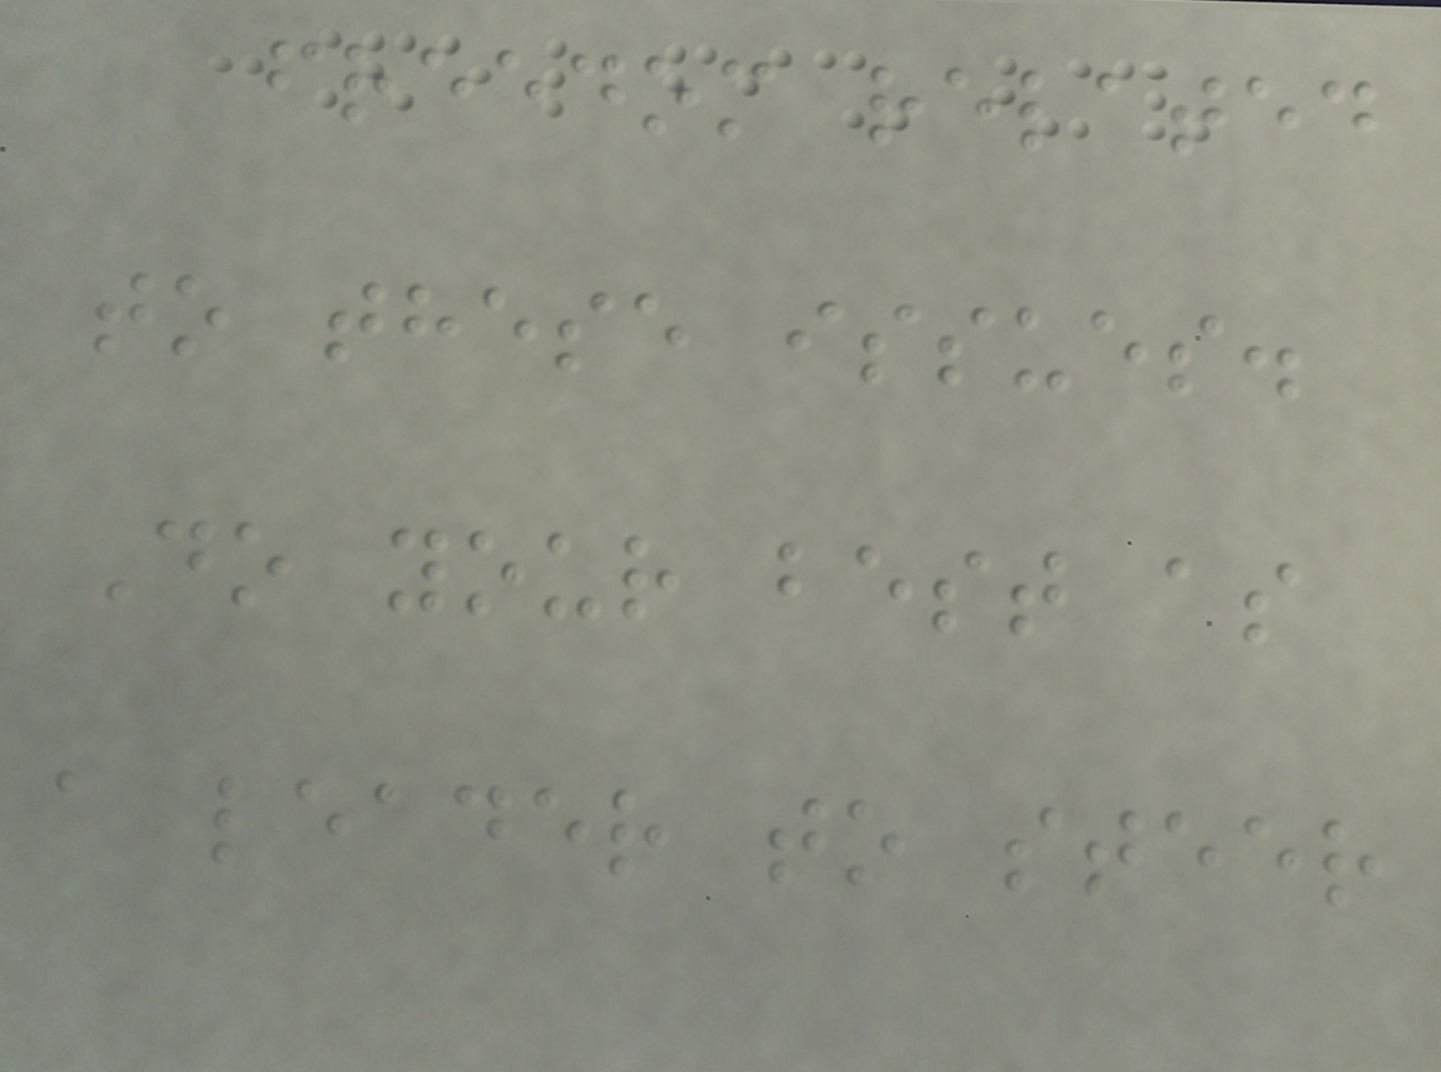freedom related
to these issues.
Do your best as
a leader to steer
